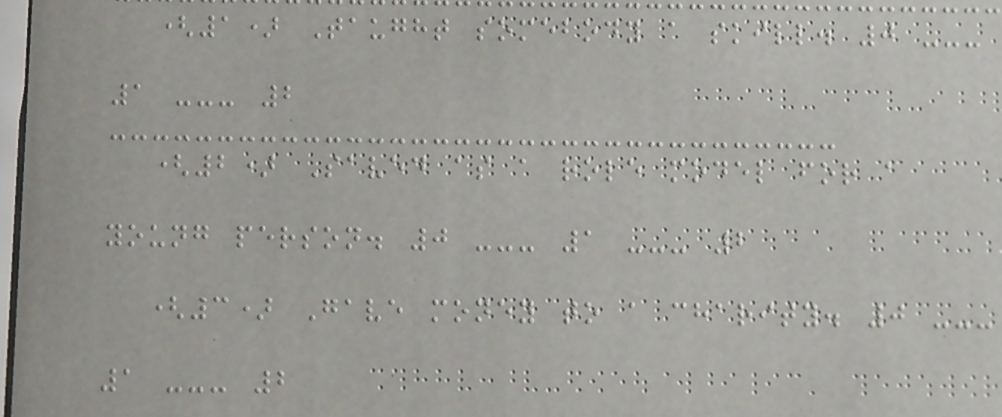(1) Taught somebody a skill. 0 ---
1 --- 2
(2) Saved as a role model for a
young person. 0 --- 1 --- 2
(3) Gave money to a charity. 0 ---
1 --- 2
